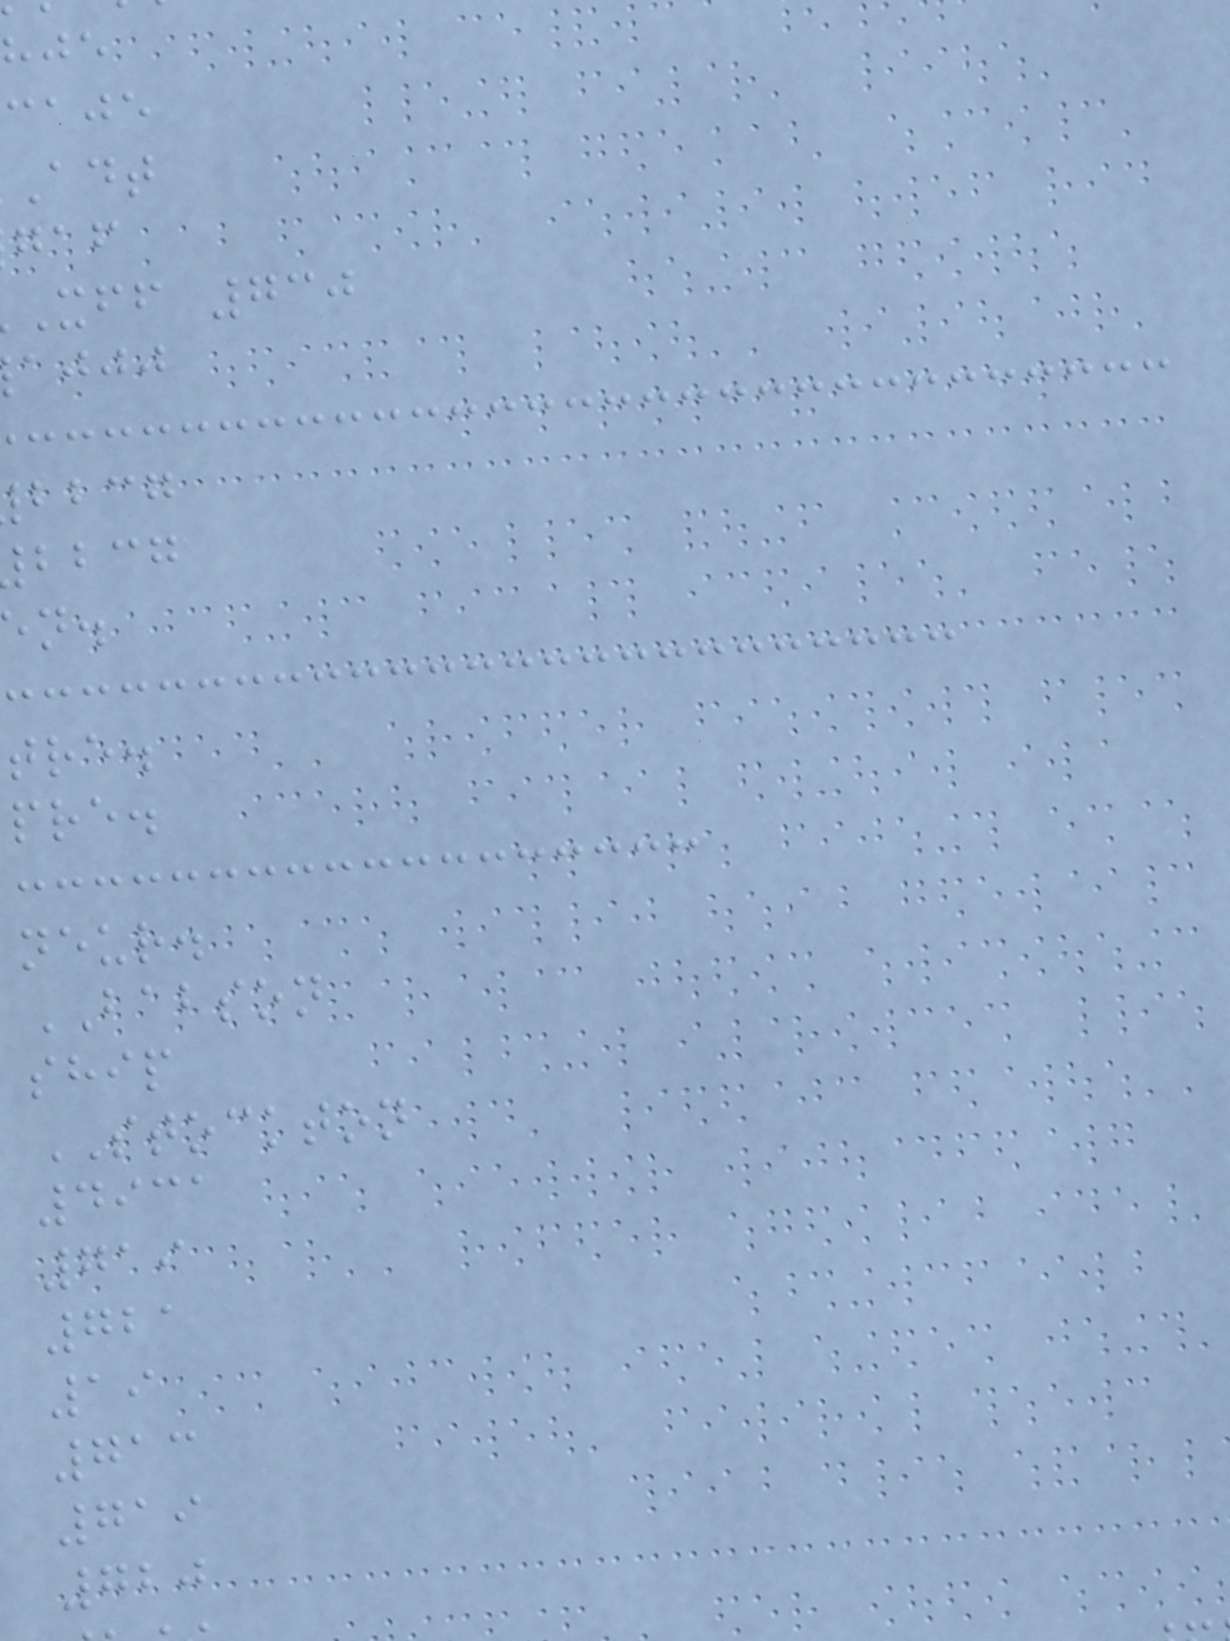caje
xff 730
ajjj
bbcg
bbcg
tre.
pre.
neur.
BABSON
ship
STOCKTON
4931
719
721
19
713
719
720
